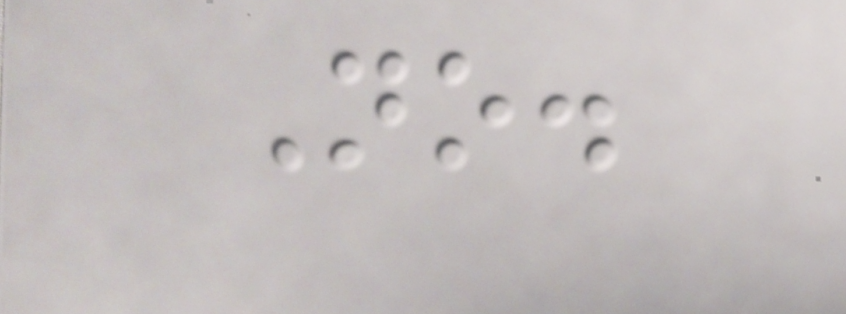No.
